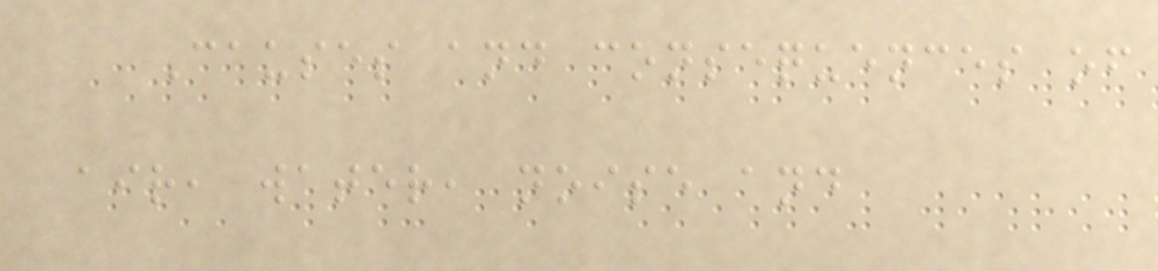Causes and consequences of
air, water, noise and
